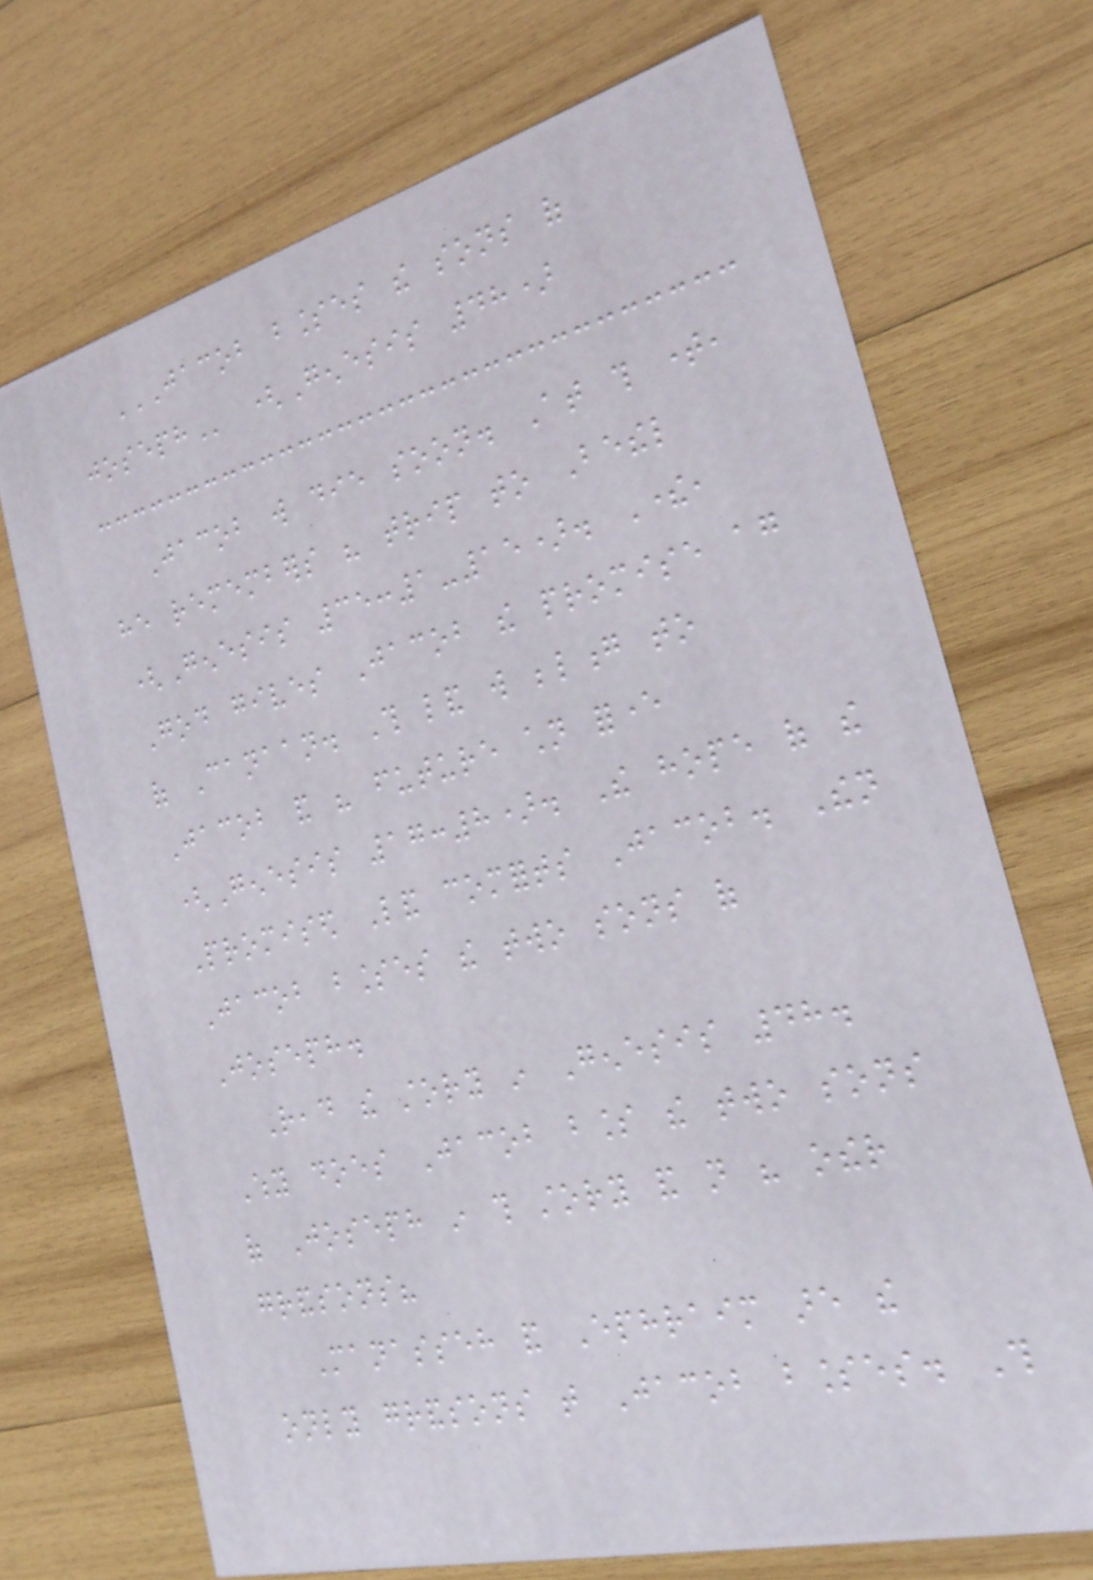JACOB BLESSES THE SONS OF
JOSEPH (Genesis 48)
Jacob will die soon. At this time,
he remembers his trip to Bethel
(Genesis 35:1-15). There,
God gives Jacob the promise again
of Canaan. This land will belong to
Jacob and his future children forever
(Genesis 17:8). The hope of the
Promised Land comforts Jacob. Then
Jacob blesses the two sons of
Joseph.
Read the story in Genesis 48.
Why does Jacob bless the two sons
of Joseph in this story and not his other
grandsons?
Manasseh and Ephraim are the
only grandsons that Jacob blesses. This
